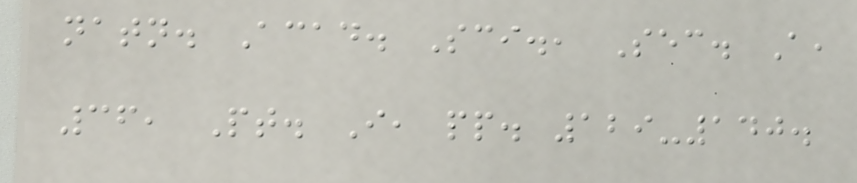natn. Acad. Sci., Sec. A,
36, Pt. I, pp. 129-140.
